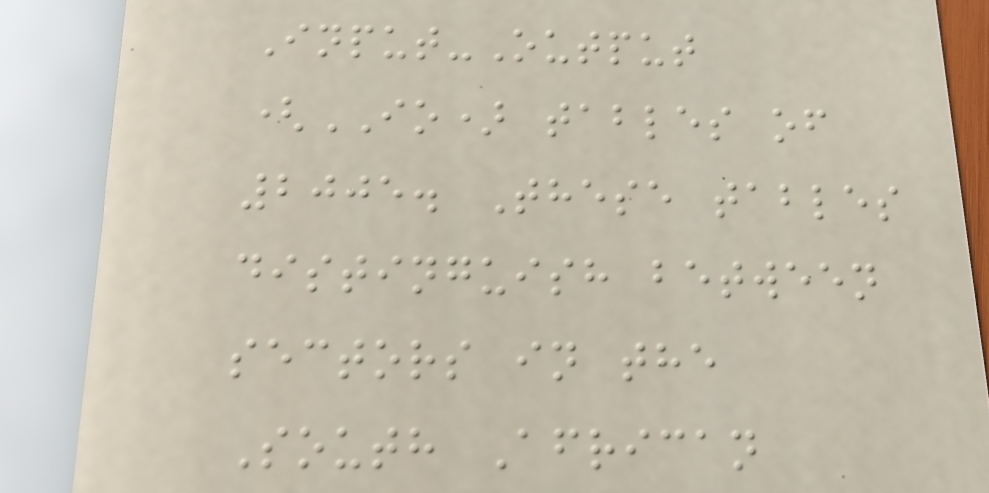Input-Output
(IO) tables of
2005. These tables
distinguish between
sectors in the
South African
